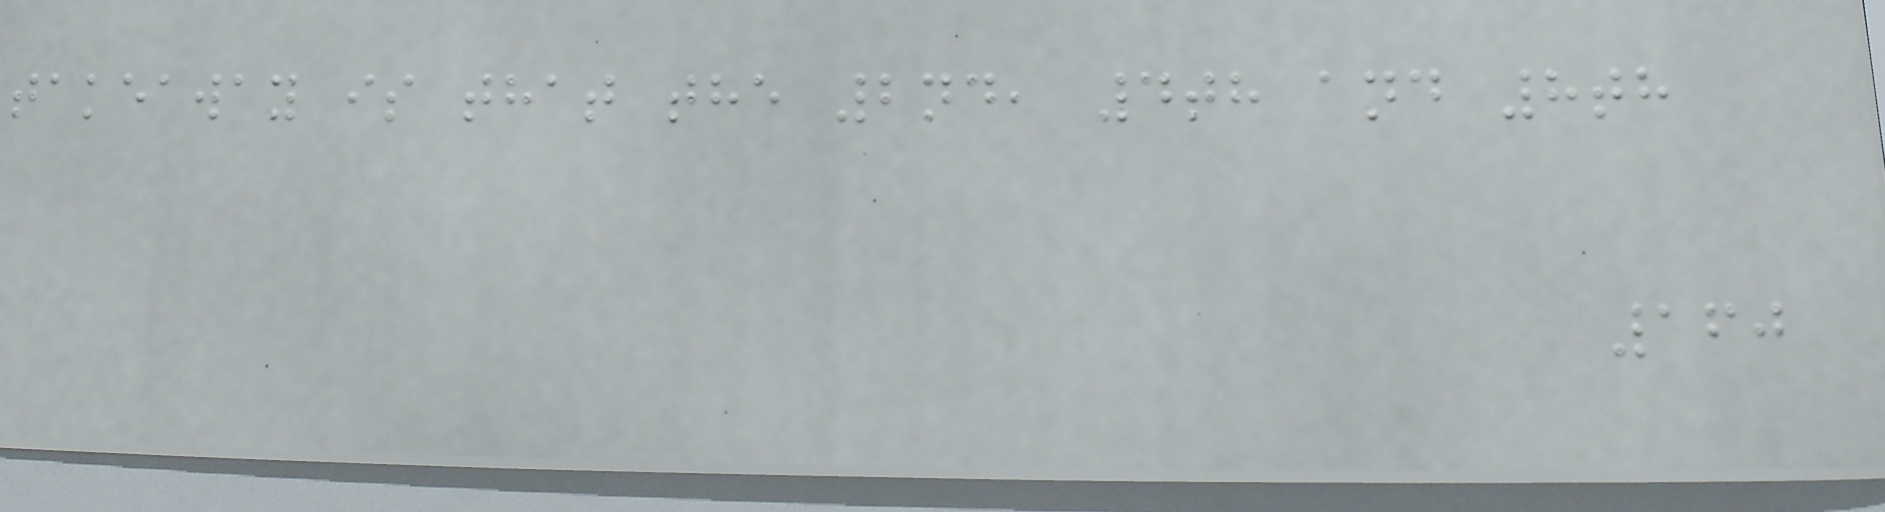takeaway is that the 2nd, 4th and 8th
160
